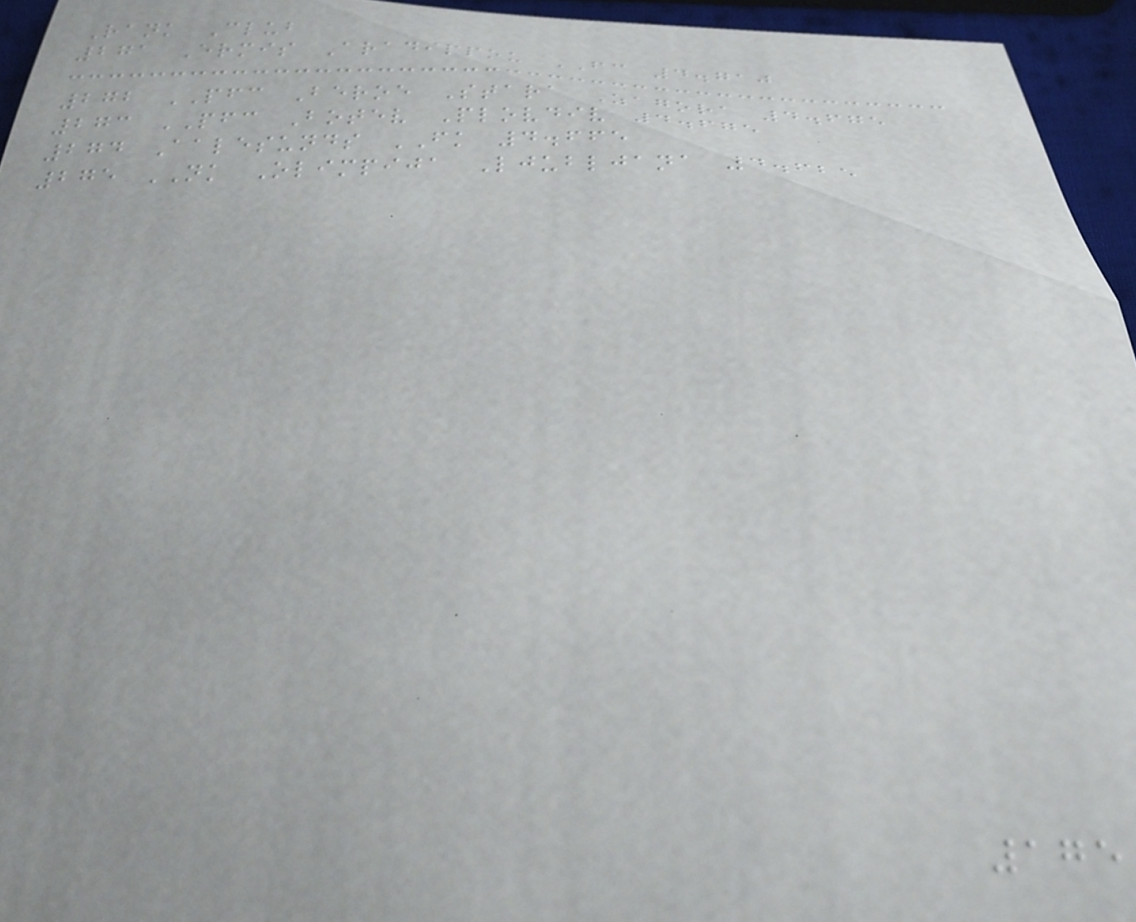Rank Club
271 Ermis Aradippou FC 4.710
272 PFC Beroe Stara Zagora 4.675
273 PFC Botev Plovdiv 4.675
274 Aalesunds FK 4.665
275 NK Olimpija Ljubljana 4.625
175
